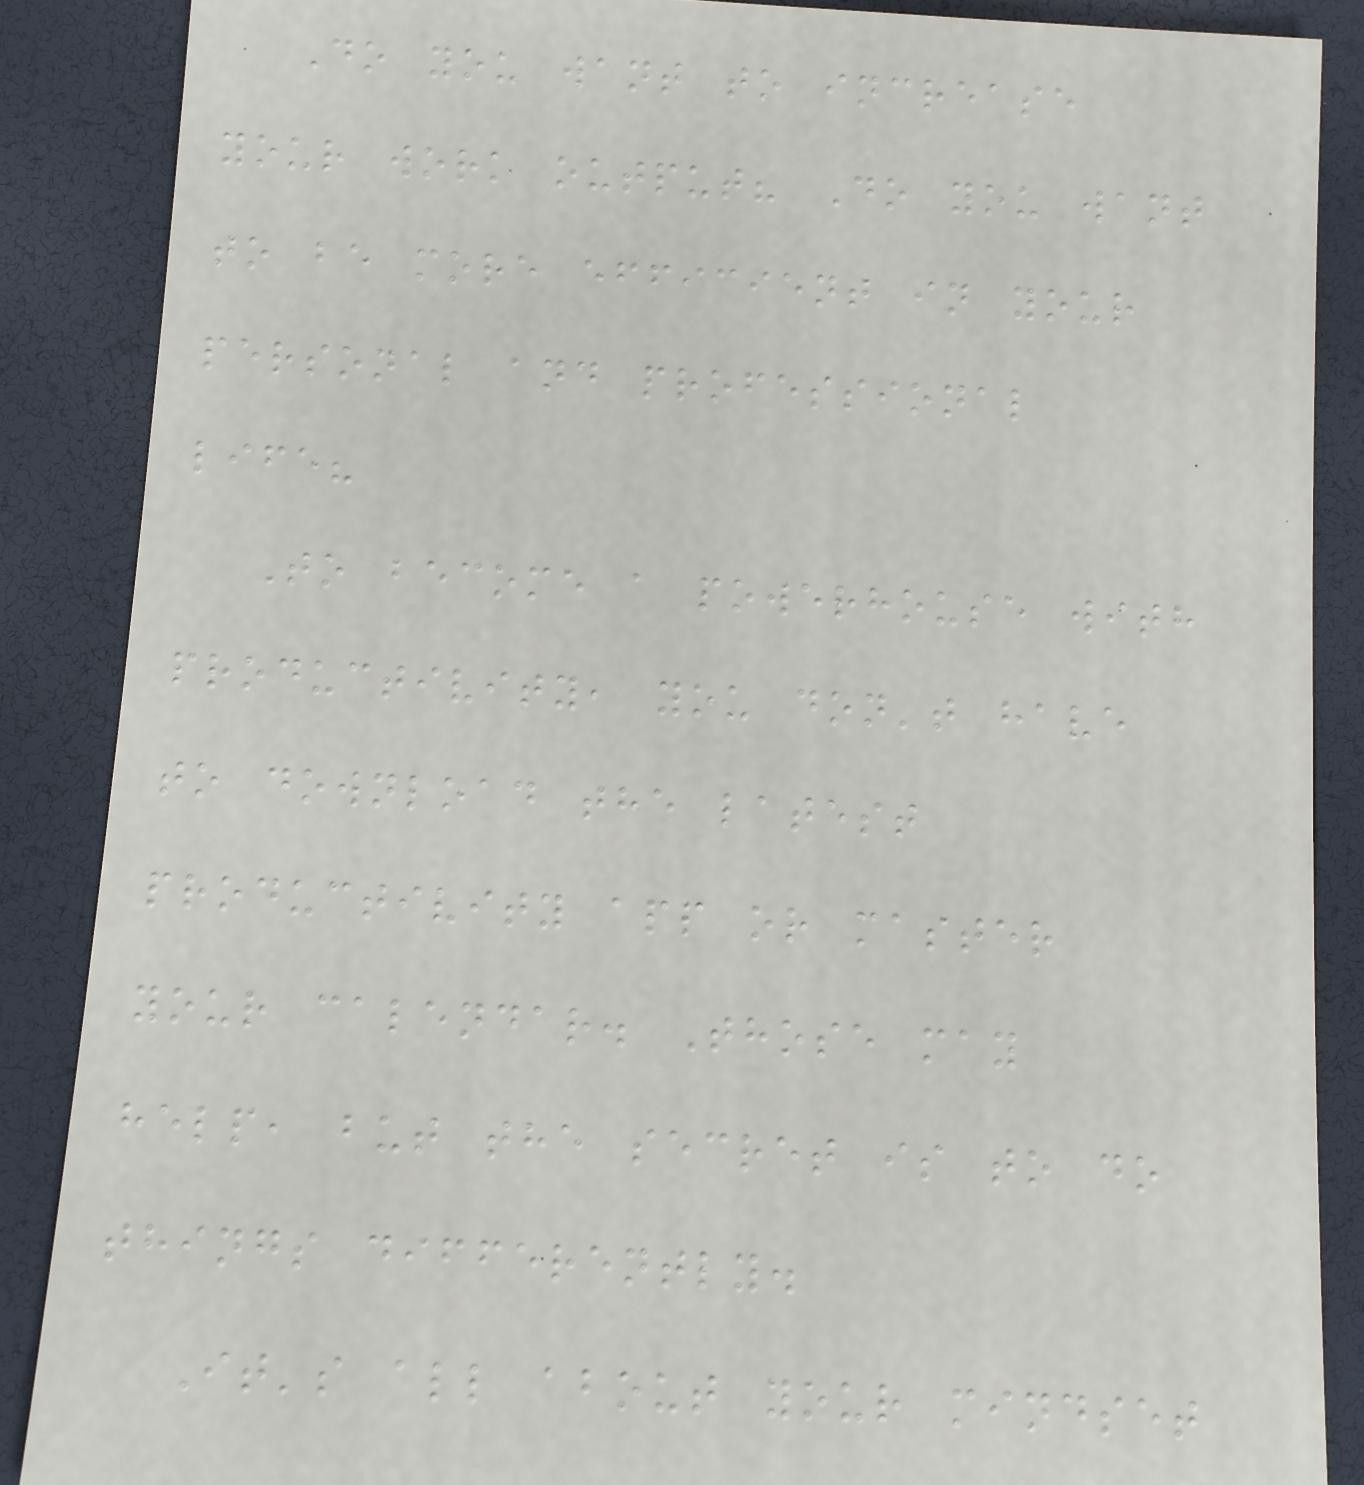Do you want to increase
your work output? Do you want
to be more efficient in your
personal and professional
life?
To become a powerhouse with
productivity, you don't have
to download the latest
productivity app or master
your calendar. Those may
help, but the secret is to do
things differently.
It's all about your mindset
